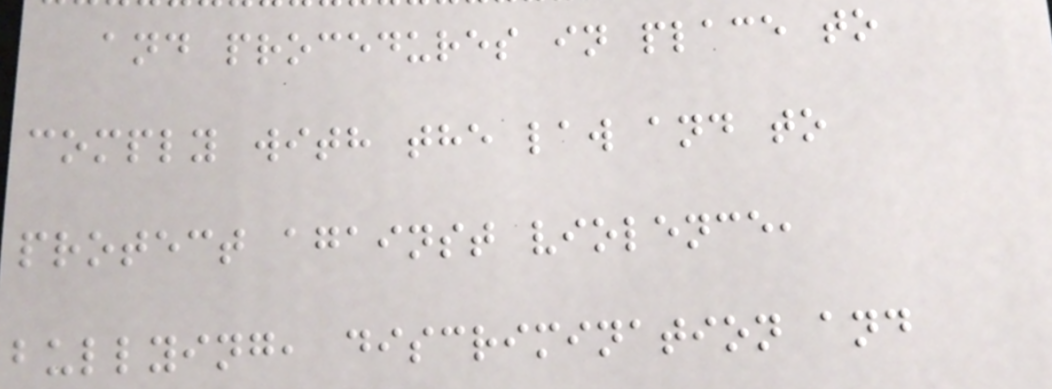and procedures in place to
comply with the law and to
protect against violence,
bullying, discrimination and
